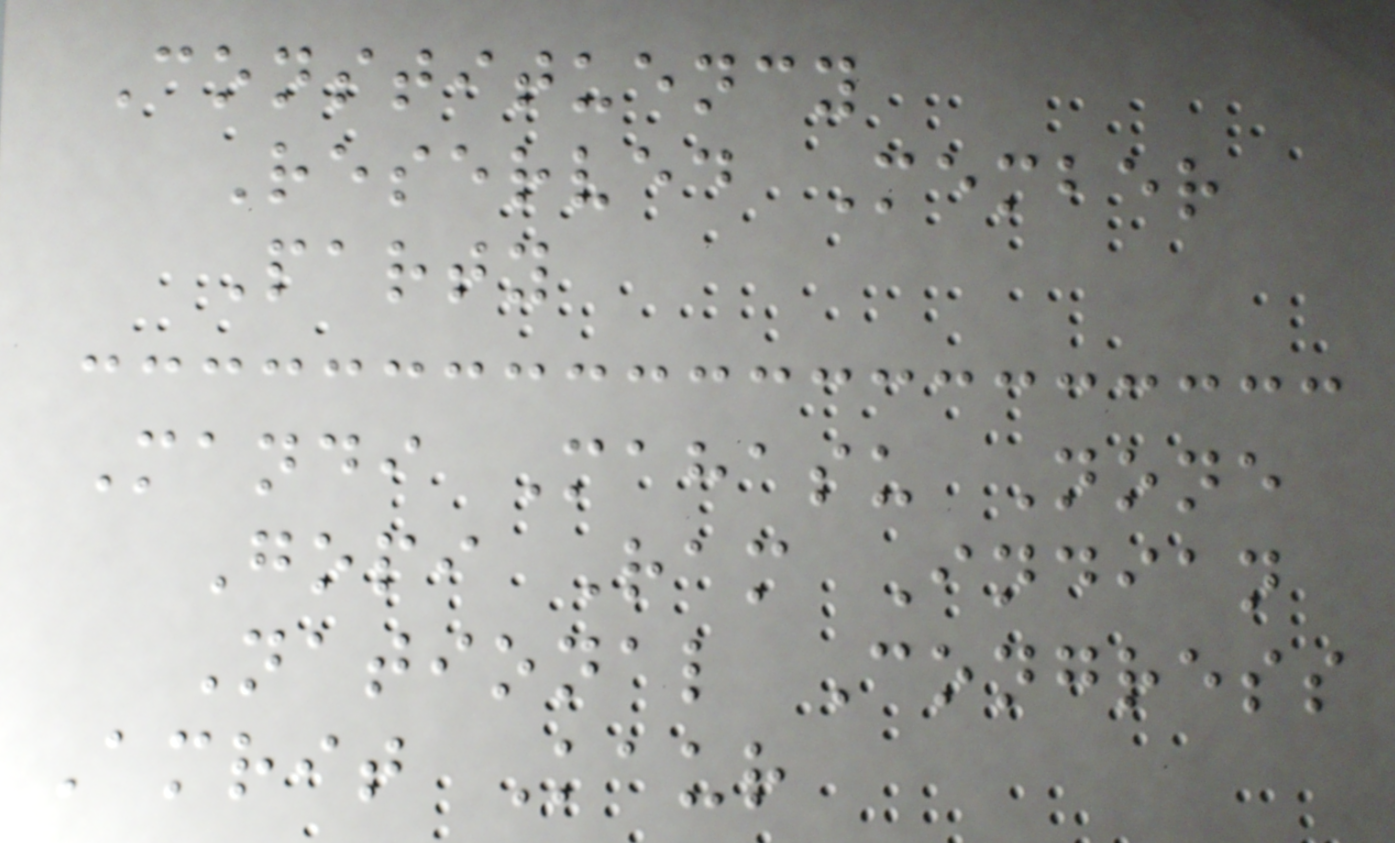Constituency
Reserved Member
Party
Mandi Mahasu None
Gopi Ram Indian
National Congress
Amrit Kaur
